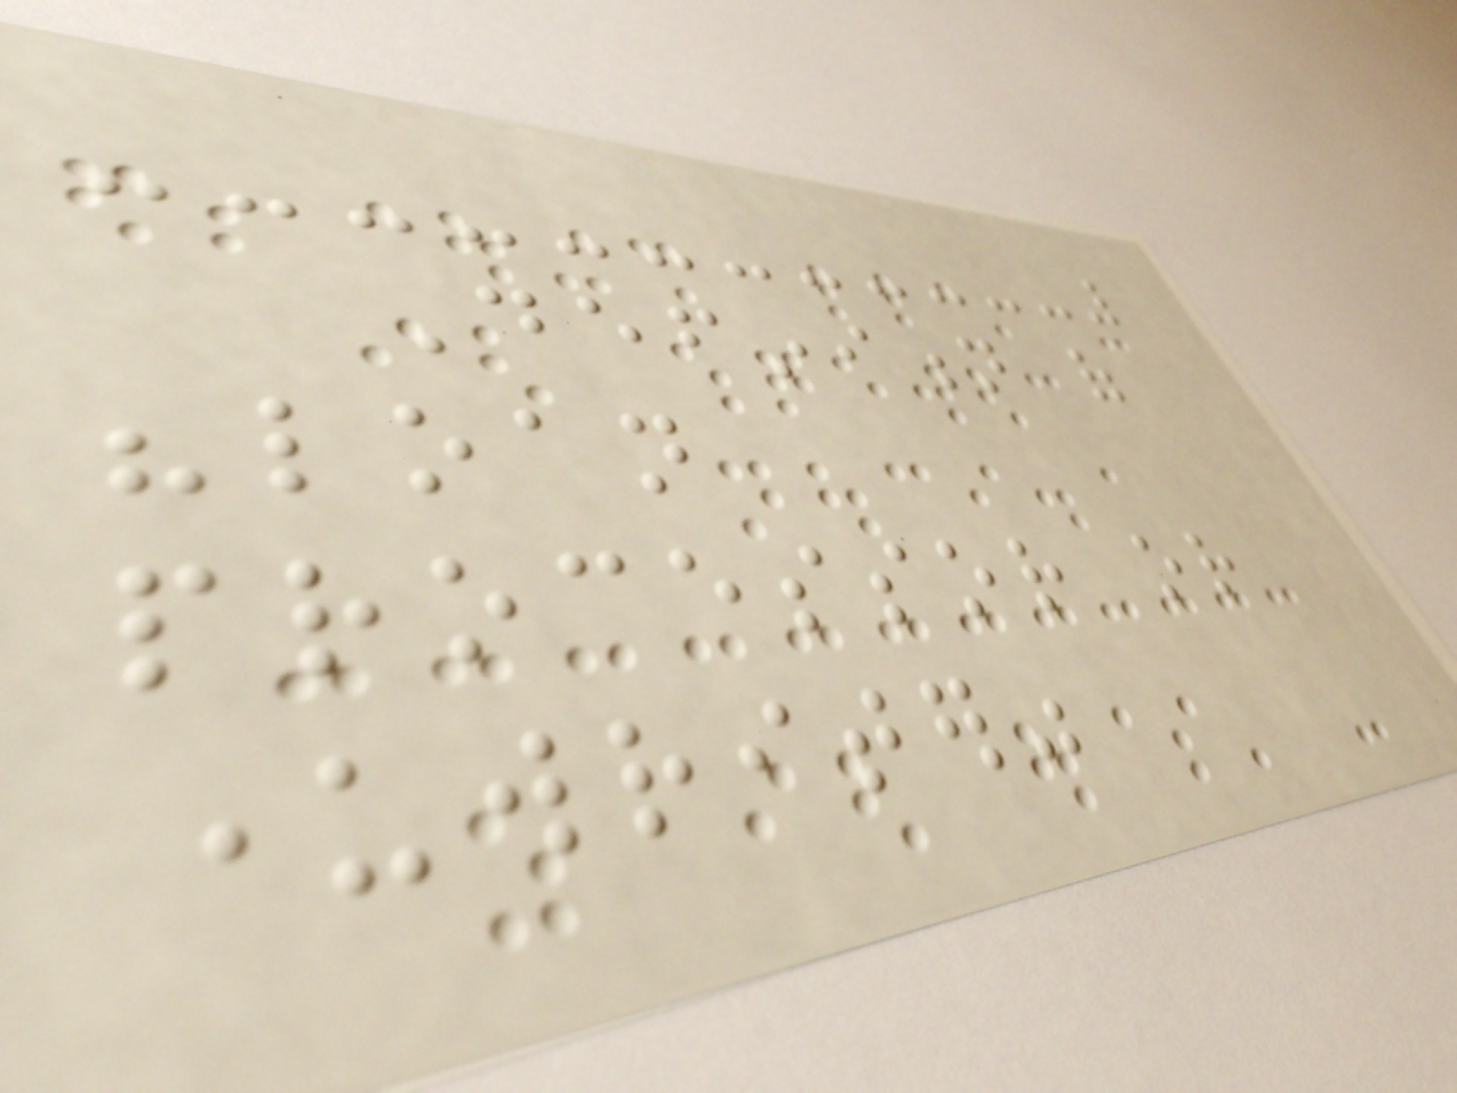Definition of
"loan
processor or
underwriter"
